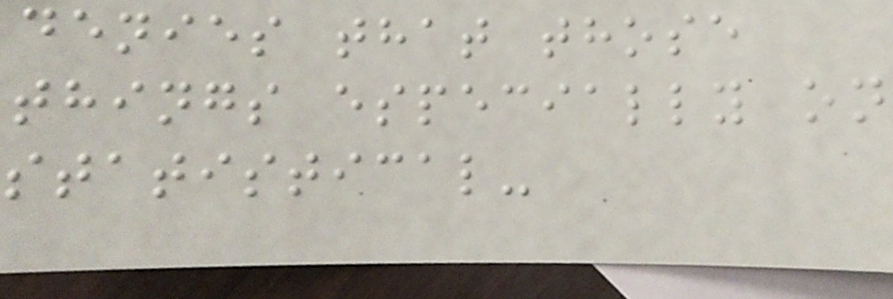denies that those
things especially on
statistical-
